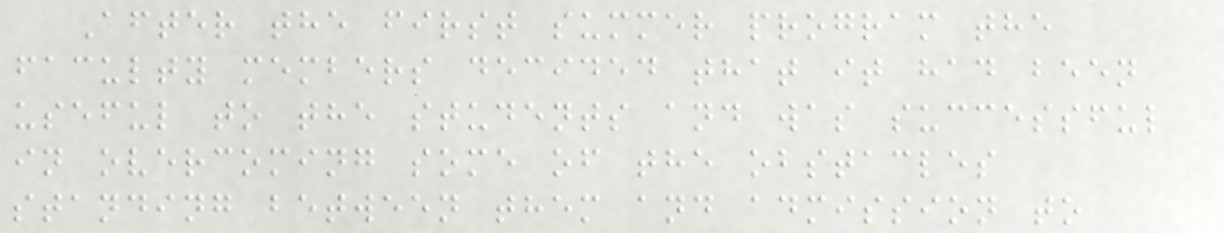After the first summer program the
faculty members decided that it had been
useful to the students and was successful
in overcoming some of the obstacles
standing between them and admission to
